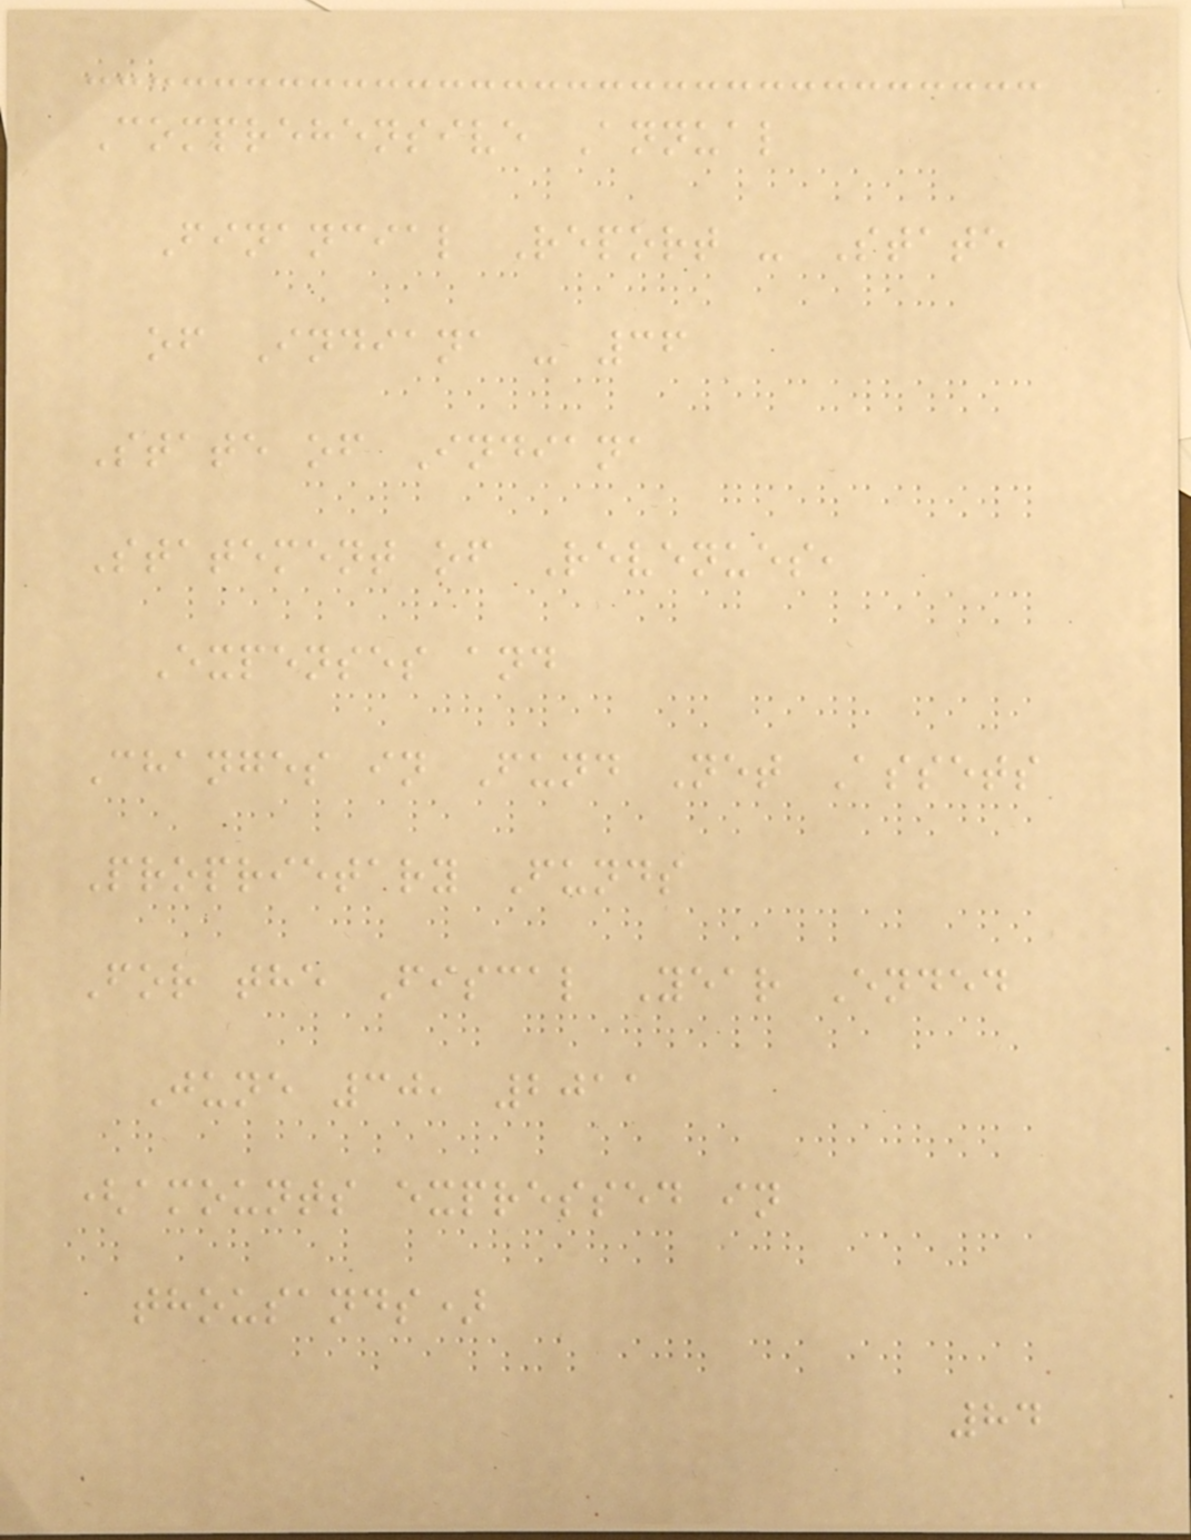Comprehensive Annual
Financial Report - State
of Indiana - 36
State of Indiana
Statement of Revenues,
Expenses and
Changes in Fund Net Assets
Proprietary Funds
For the Fiscal Year Ended
June 30, 2011
(amounts expressed in
thousands)
84
